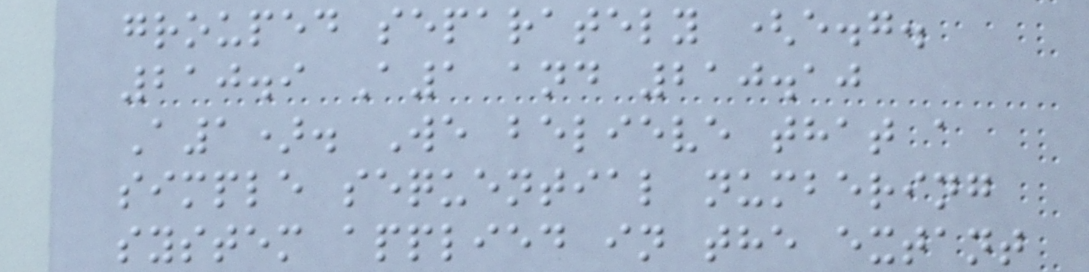grouped separately (e.g.
210.9 A1 and 210.10
A1). We believe that a
simple sequential numbering
system applied in the extant
